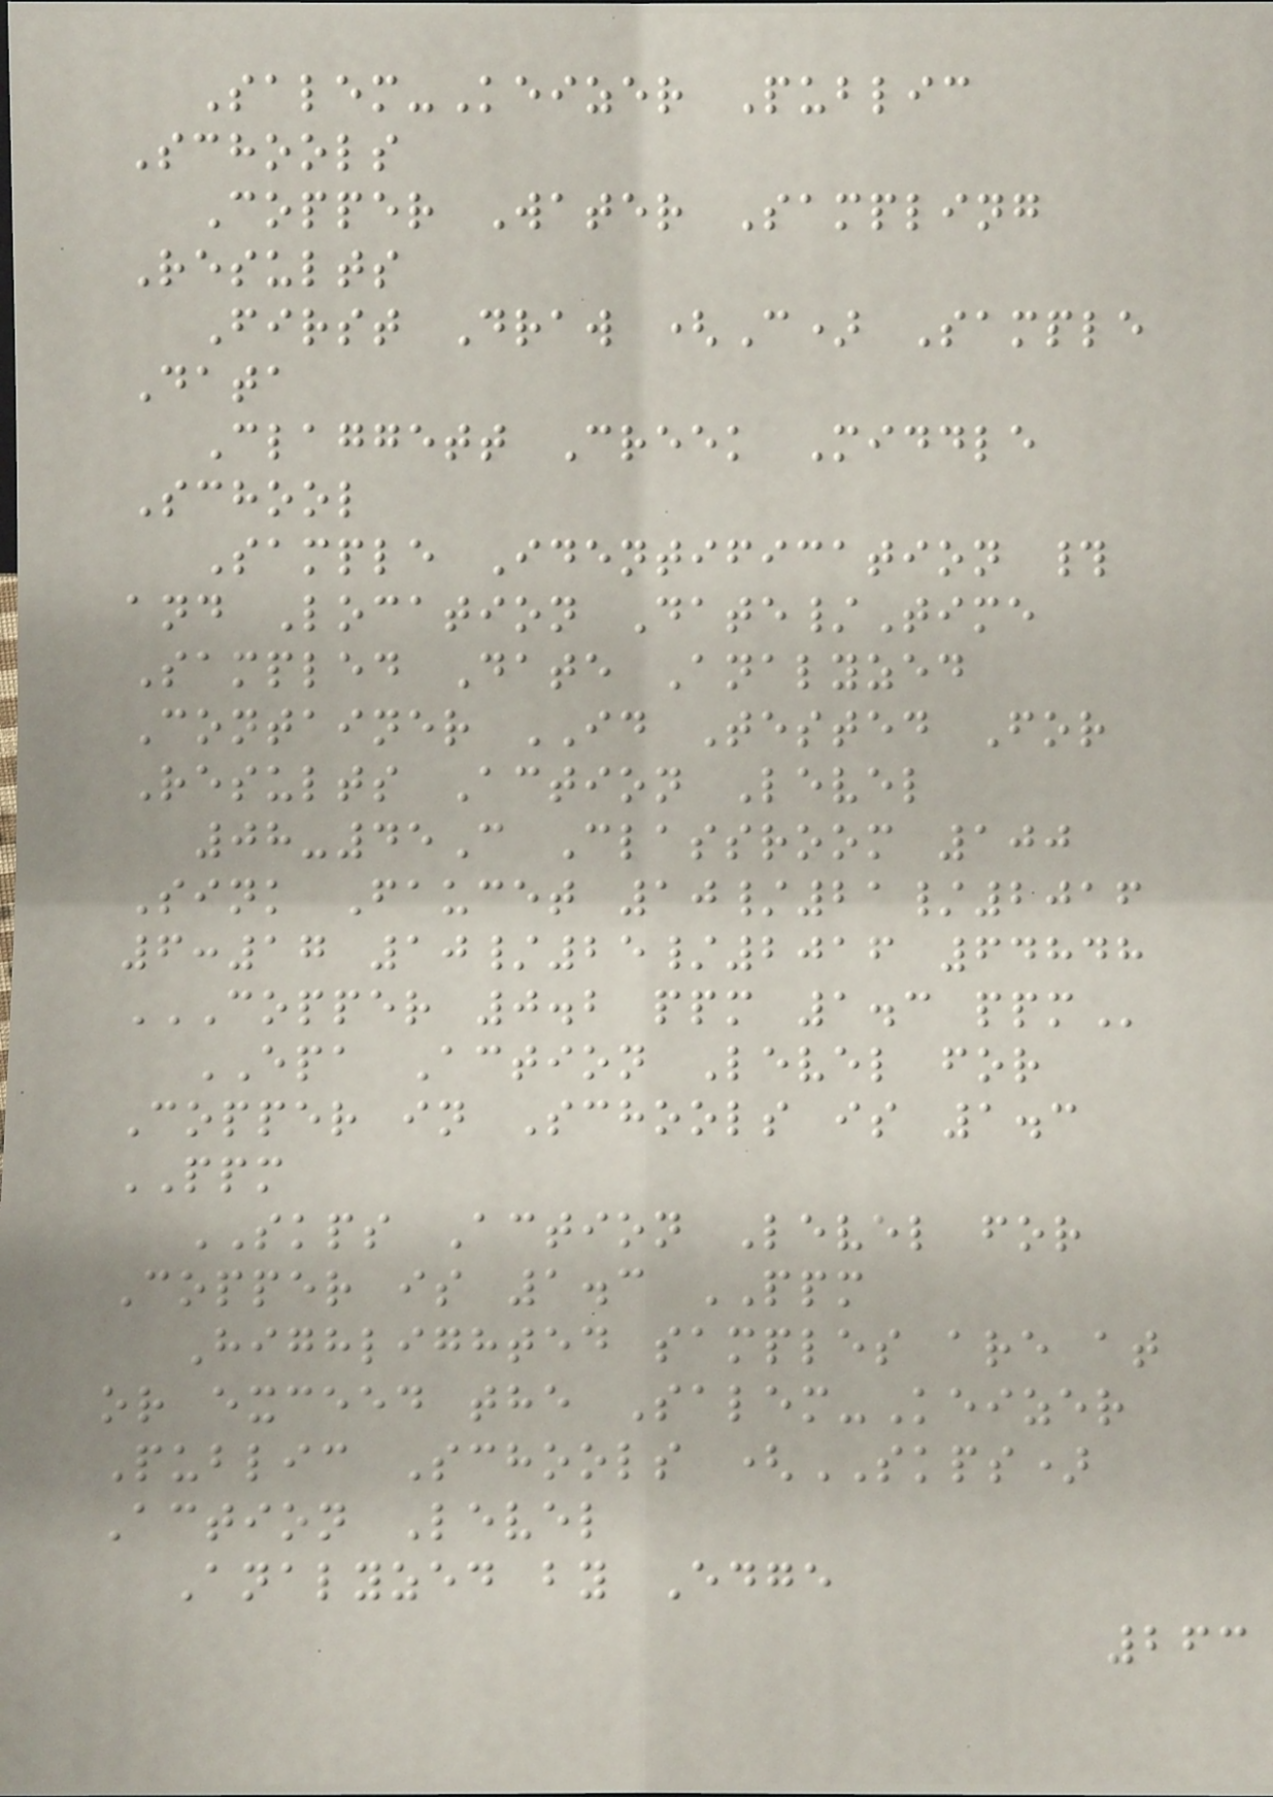Salem-Keizer Public
Schools
Copper Water Sampling
Results
First Draw (C) Sample
Data
Claggett Creek Middle
School
Sample Identification #
and Location Date/Time
Sampled Date Analyzed
Container ID Tested For
Results Action Level
08-45C Classroom 100
Sink Faucet 10/21/2016
6:17 10/25/2016 64848
COPPER 0.2 PPM 1.3 PPM
EPA Action Level for
Copper in Schools is 1.3
PPM
SKPS Action Level for
Copper is 1.3 PPM
Highlighted samples are at
or exceed the Salem-Keizer
Public Schools (SKPS)
Action Level
Analyzed by Edge
263
